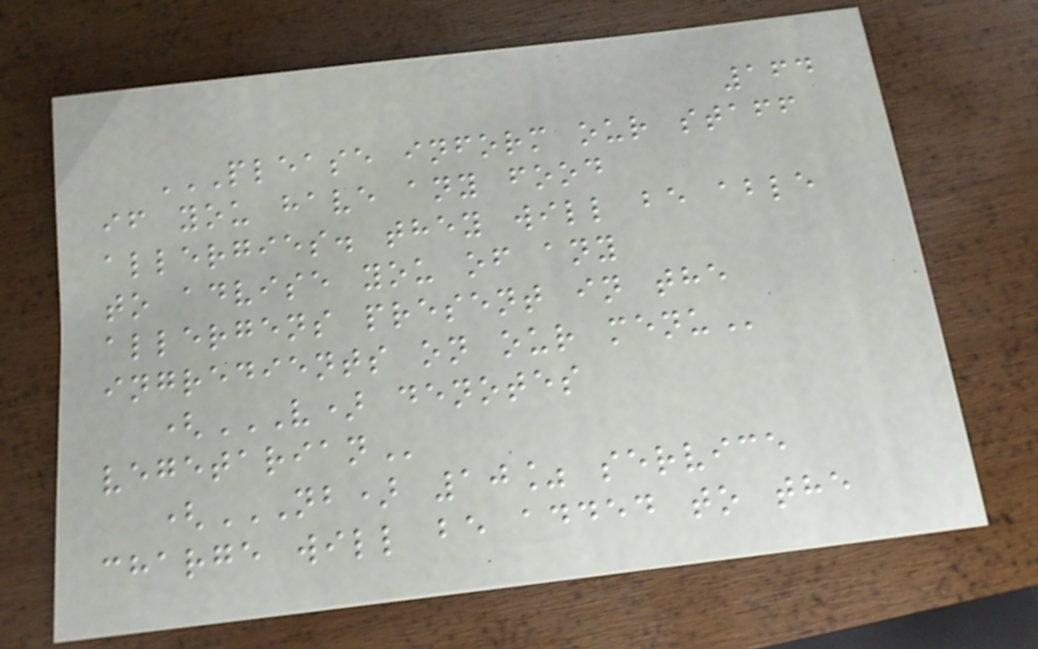164
PLEASE INFORM OUR STAFF
IF YOU HAVE ANY FOOD
ALLERGIES. THEY WILL BE ABLE
TO ADVISE YOU OF ANY
ALLERGENS PRESENT IN THE
INGREDIENTS ON OUR MENU
(V) DENOTES
VEGETARIAN
(NB) 10% SERVICE
CHARGE WILL BE ADDED TO THE
